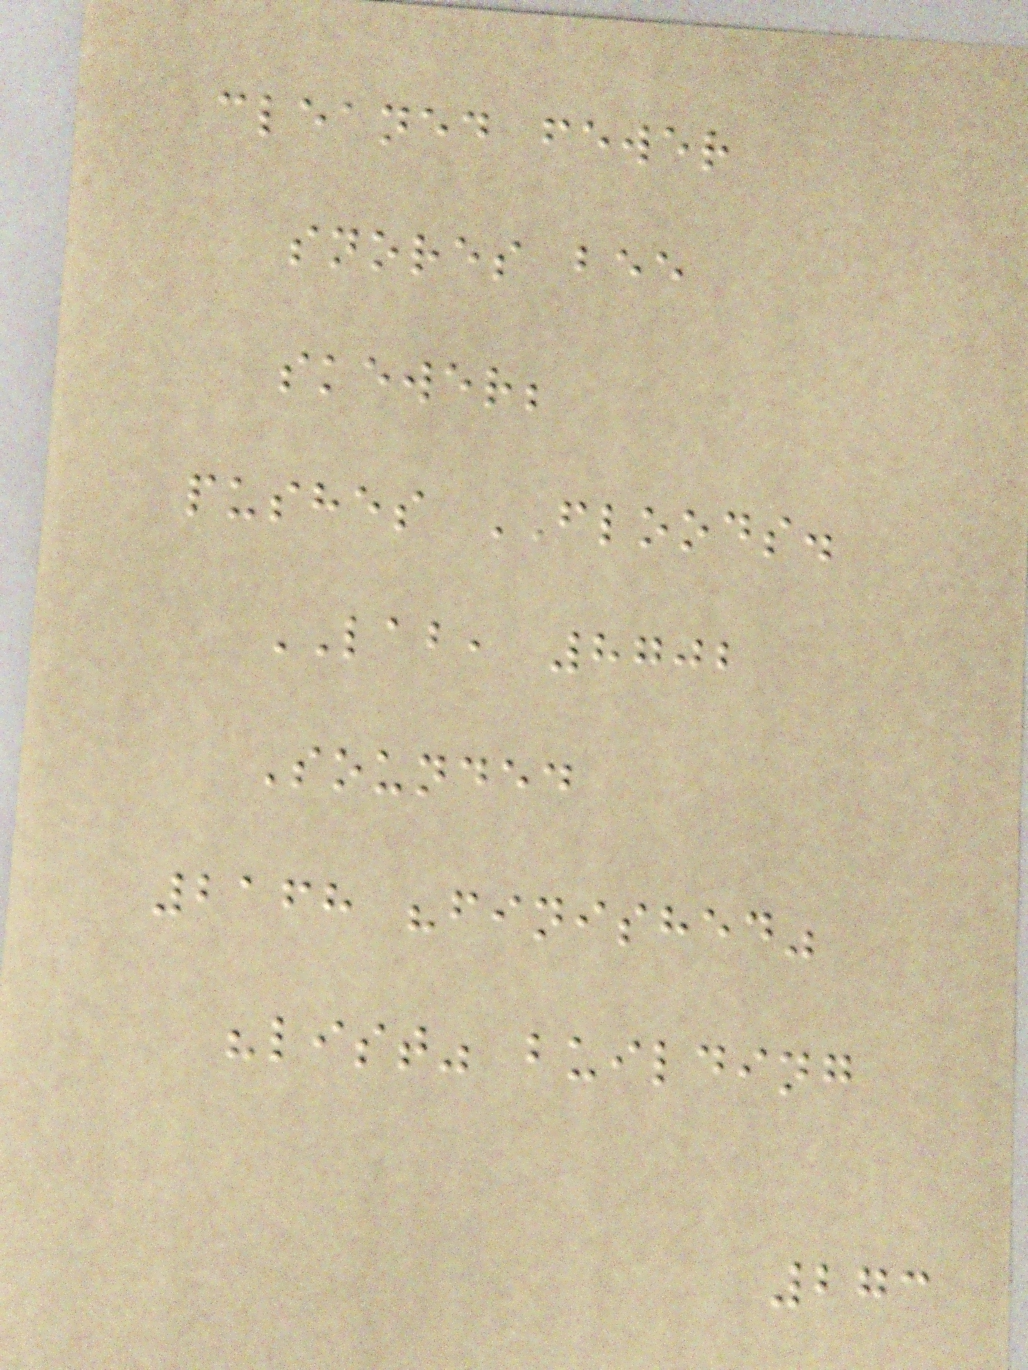cleaned fewer
snores bee
skewer;
pushes FLOODS.
LAB, 8702
Sounded
2168 "finished"
"list" building
273
